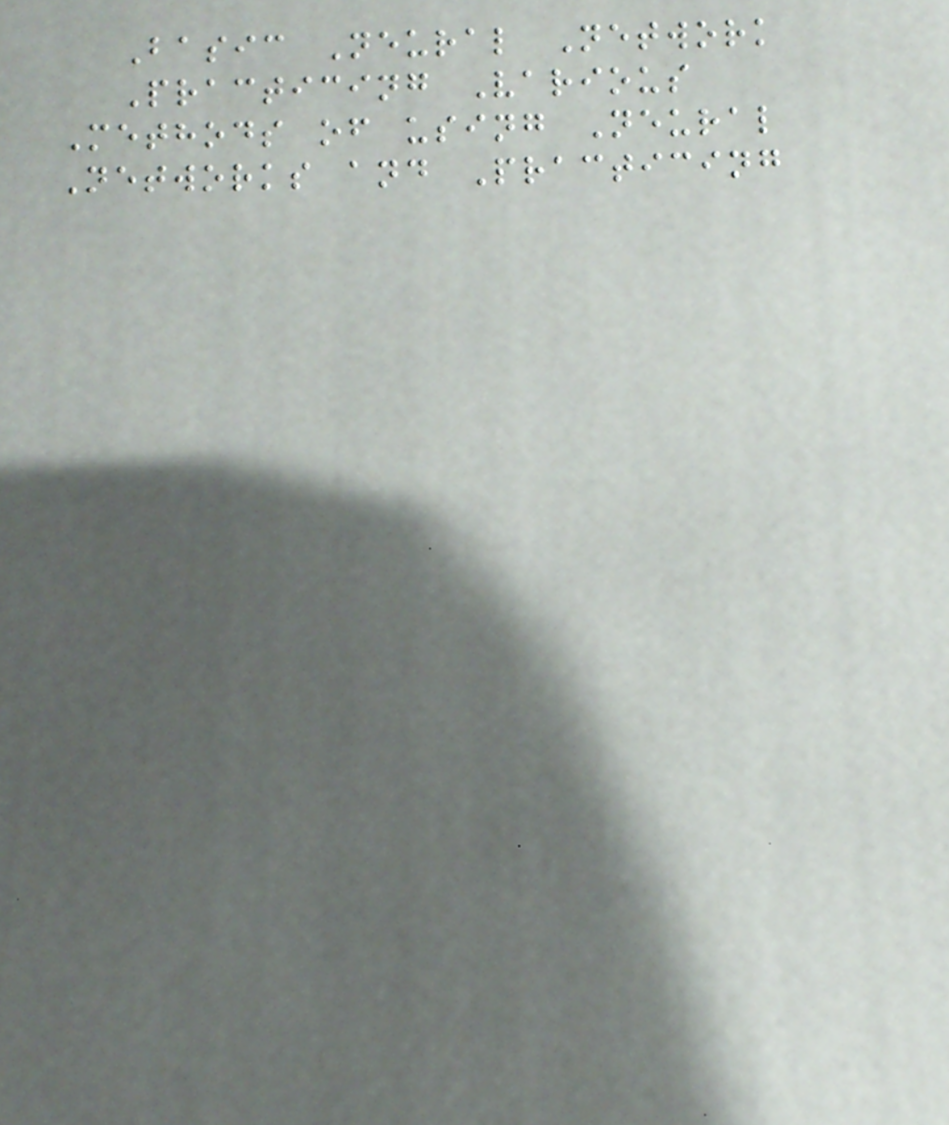Basic Neural Network
Practicing Various
Methods of using Neural
Networks and Practicing
